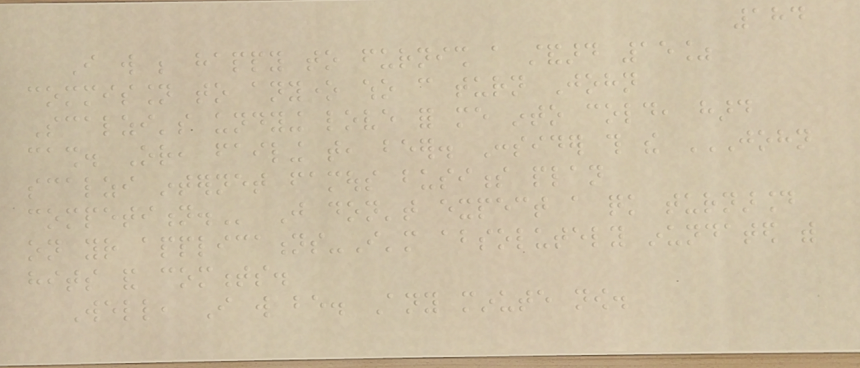184
I will be happy to furnish a standard 15%
commission to anyone who can turn John
Scalzi's undying love for me into cold, hard
cash. Or, failing that, beer. Consider this the JOHN
SCALZI INTERNET FAMOUS BUSINESS PLAN
COMPETITION. Just don't expect a quick turnaround
on your applications-I'm absolutely inundated with
hits and comments.
Well, I will be. Any minute now.
